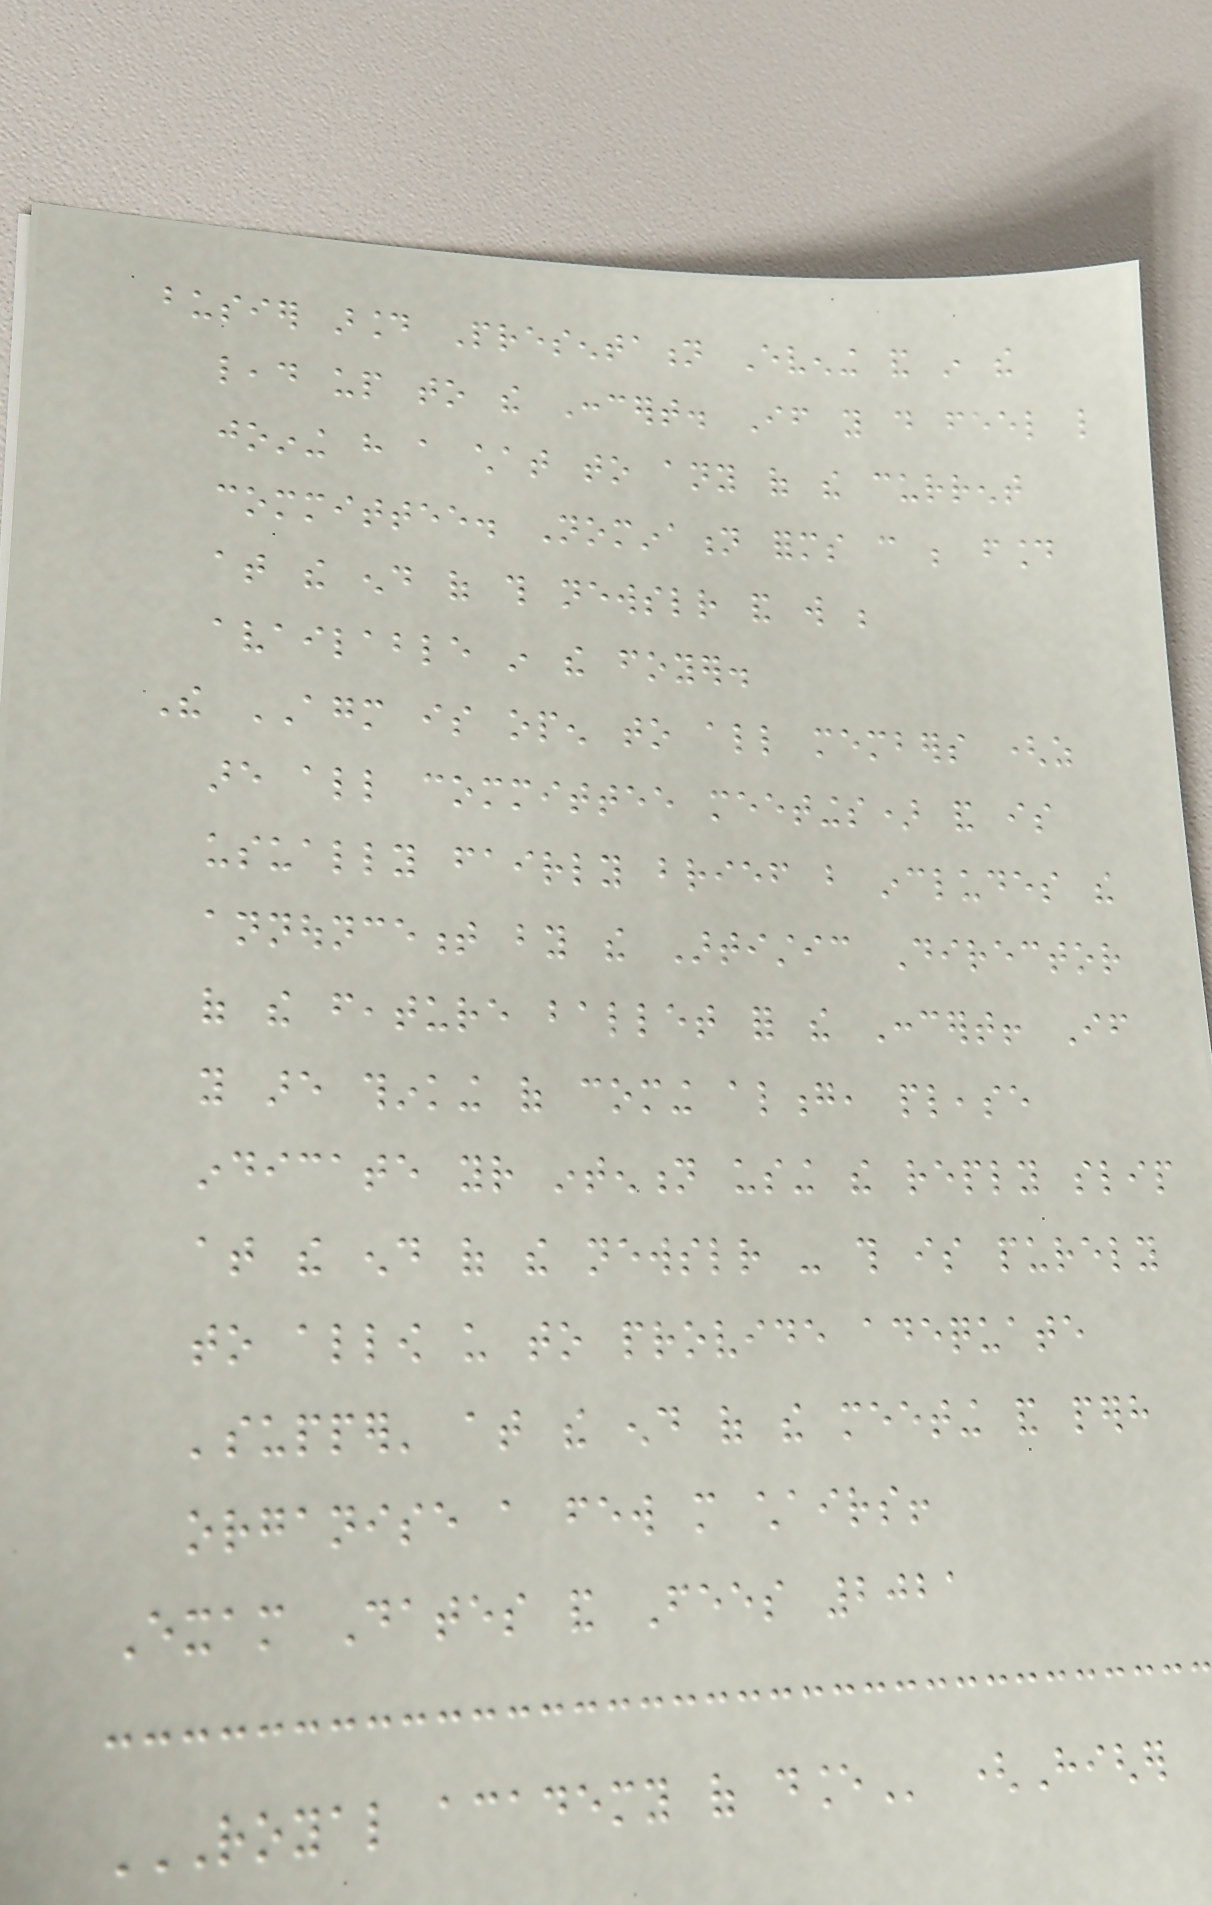busier around Presentation Evening and in the
lead up to the Concert. If you do feel like
joining have a chat to any of the current
committee. Nomination forms can be found
at the end of this newsletter and will be
available in the foyer.
The AGM is open to all members (as
are all committee meetings) and is
usually fairly brief but includes the
announcement by the Artistic Director
of the feature ballet for the Concert! If
you are thinking of coming along, please
indicate your intention using the reply slip
at the end of the newsletter - this is purely
to allow us to provide adequate
'supper' at the end of the meeting and perhaps
organise a few more chairs!
Exam Dates and Fees 2021
ROYAL ACADEMY OF DANCE (Higher
